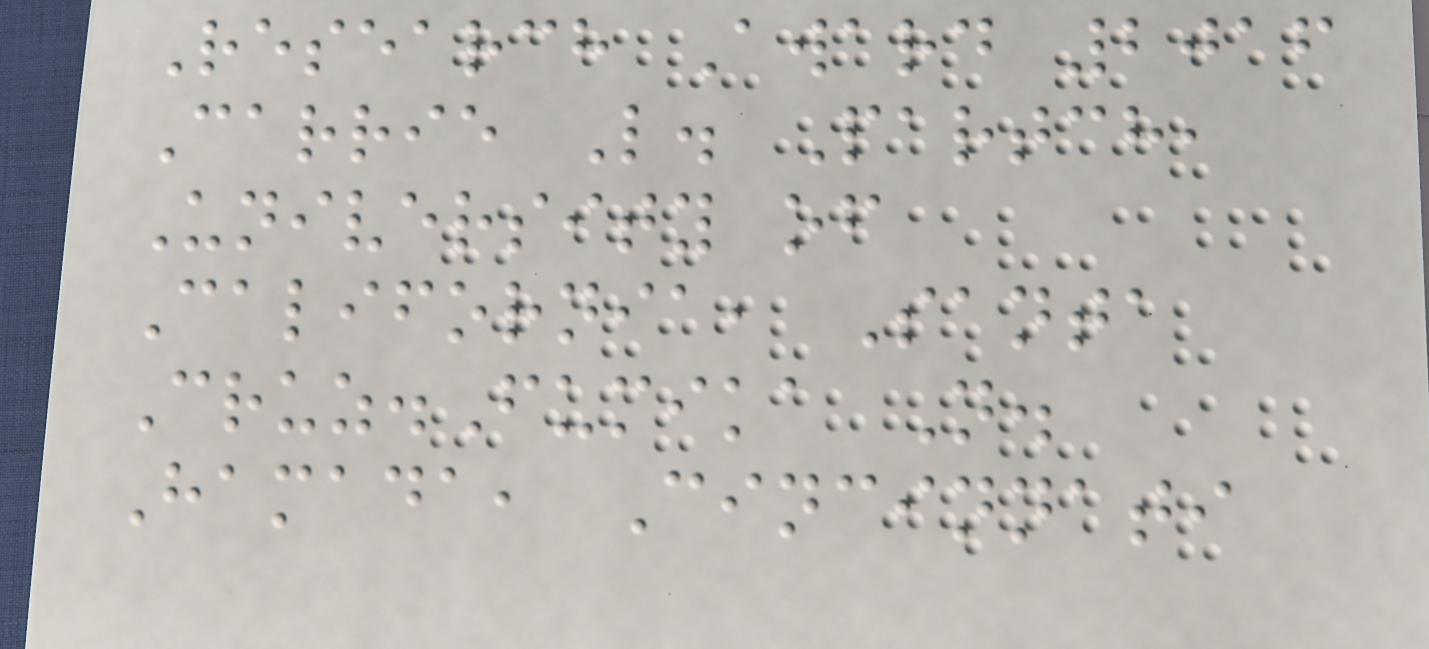Research Award 2016
Carrie L. Partch,
University of
California, Santa
Cruz.Fumika N.
Hamada, Cincinnati
